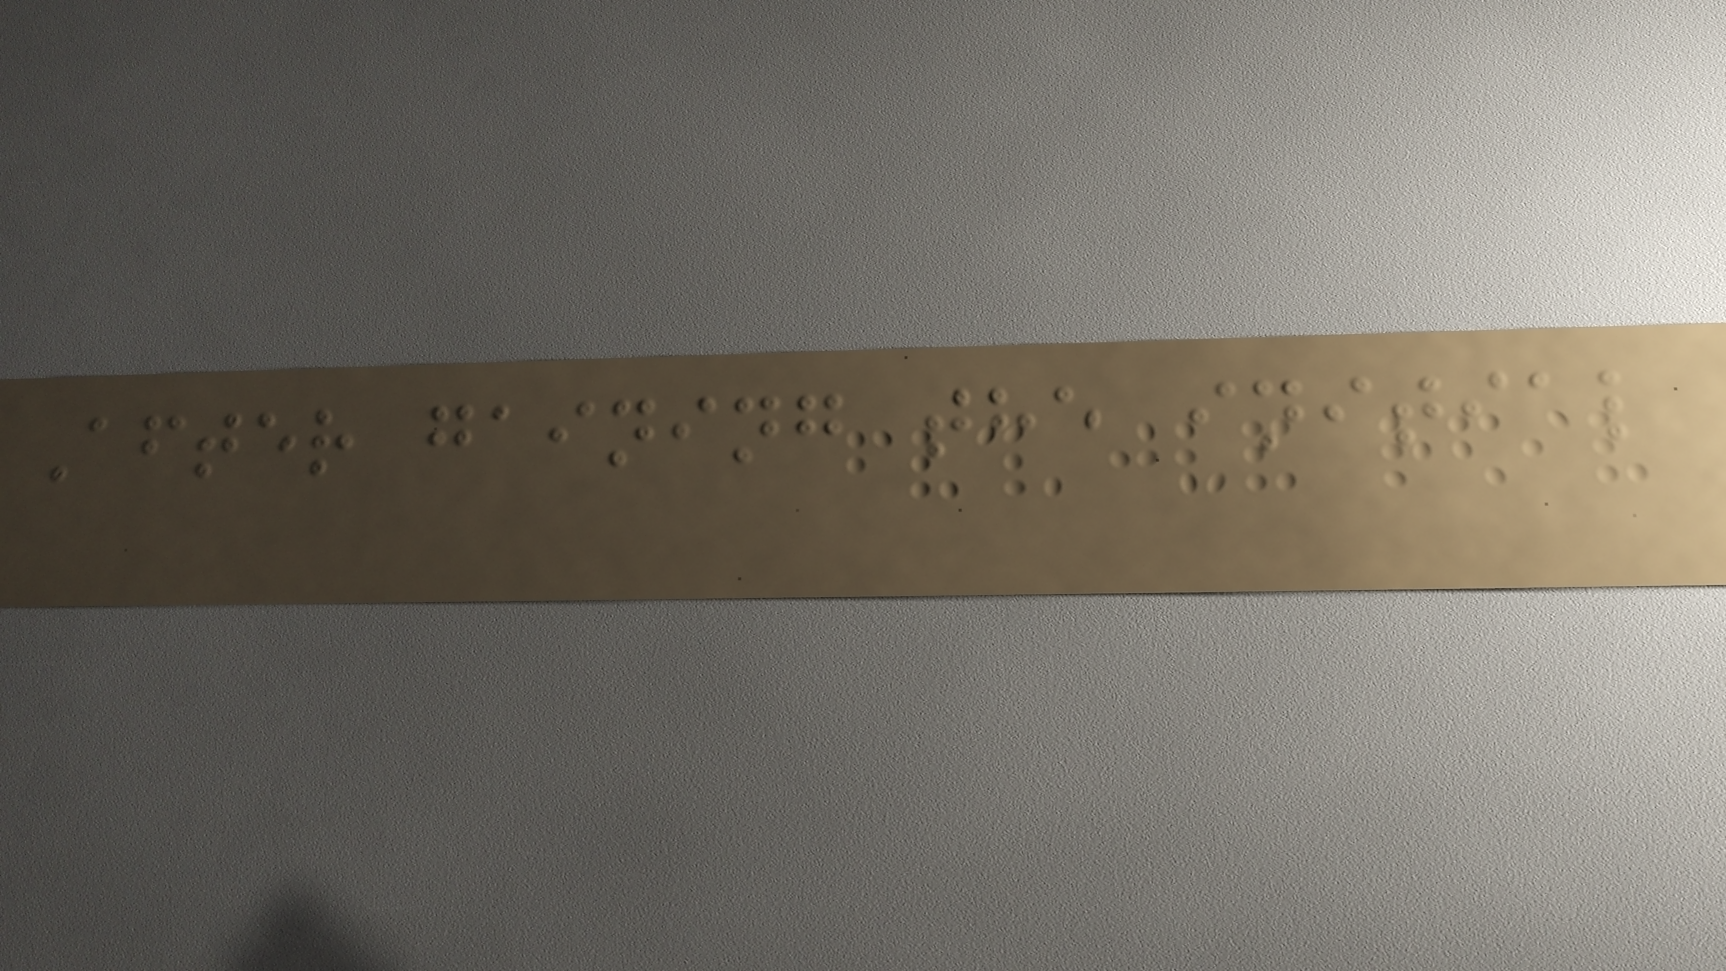After gaining the initial
